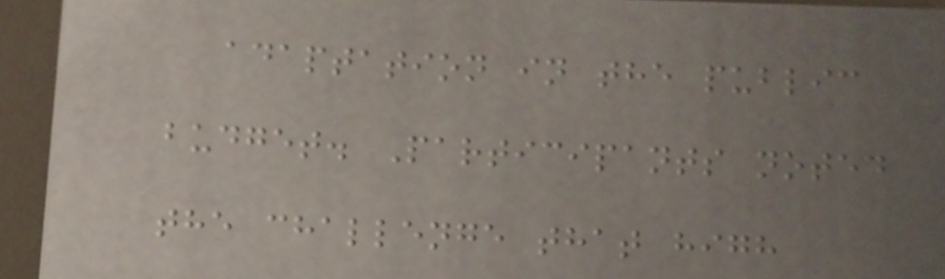adaptation in the public
budget. Participants noted
the challenge that high
